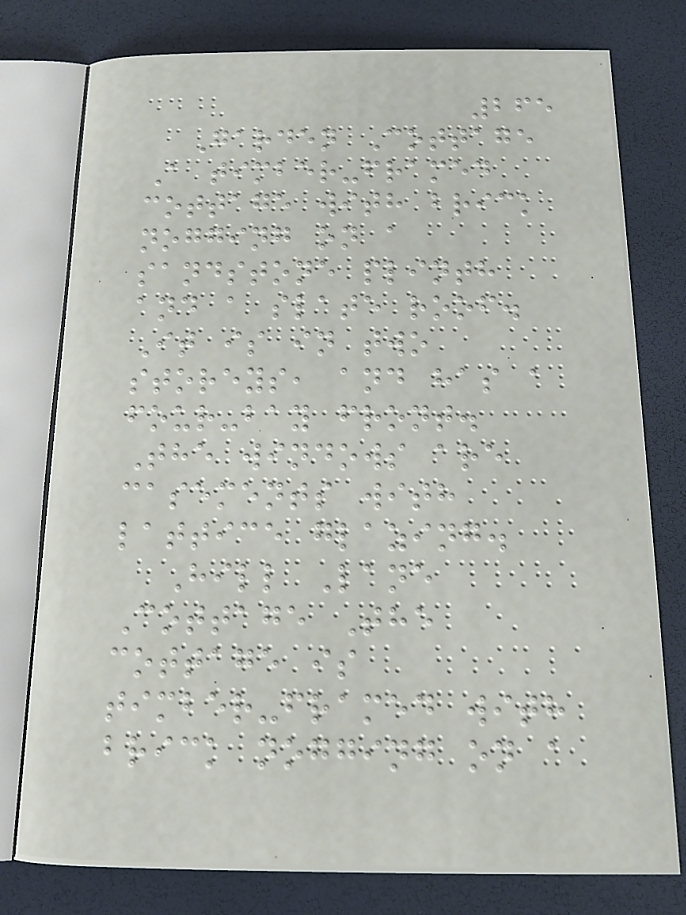265
Garden Cottage
A timber-framed
cottage with brick
nogging on a
sandstone plinth
and a slate roof.
It is in two
storeys, and has a
four-bay front.
The windows are
casements with
lattice glazing.
Hill Lane
Cottage The
cottage is
timber-framed with
brick nogging on a
